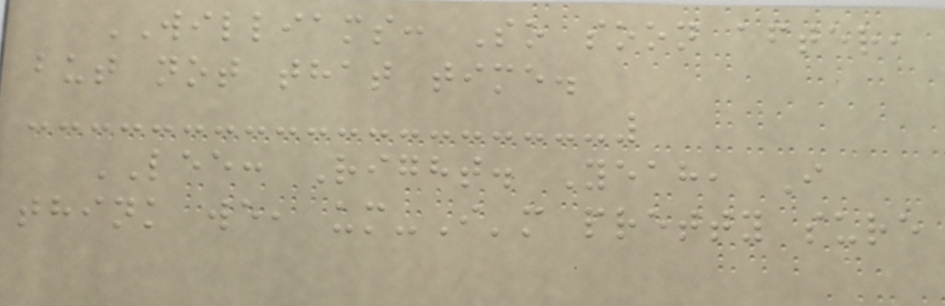WILLIAMS: So soon after,
but not that time.
LEE: Right. Yeah, I
think we, um-I'm pretty sure
